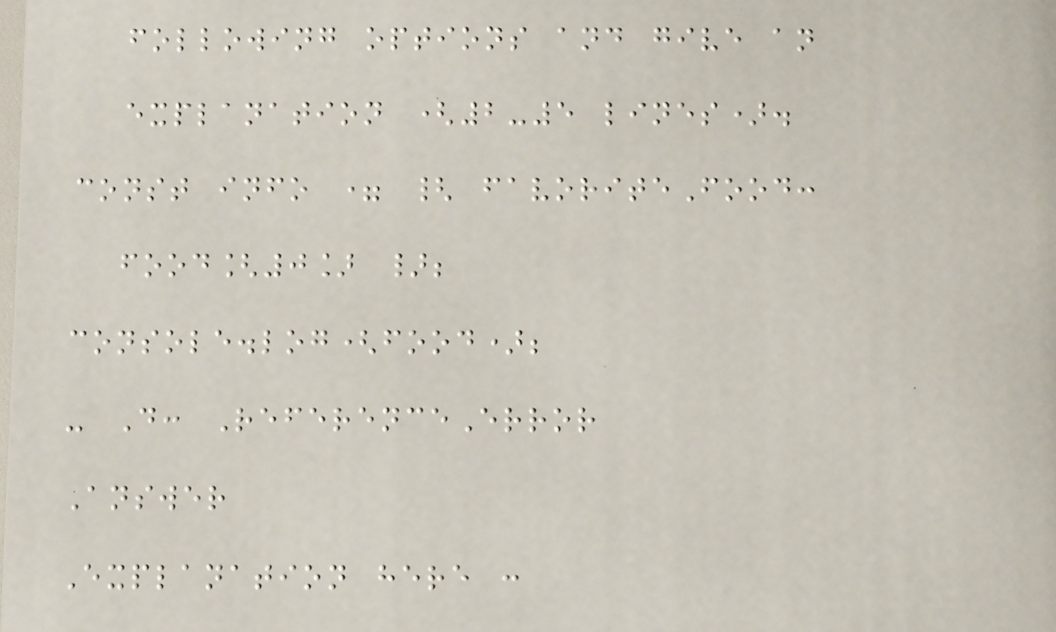following options and give an
explanation (2-5 lines).
const info = { favoriteFood:
food[0] };
console.log(food);
- D: ReferenceError
Answer
Explanation here :
